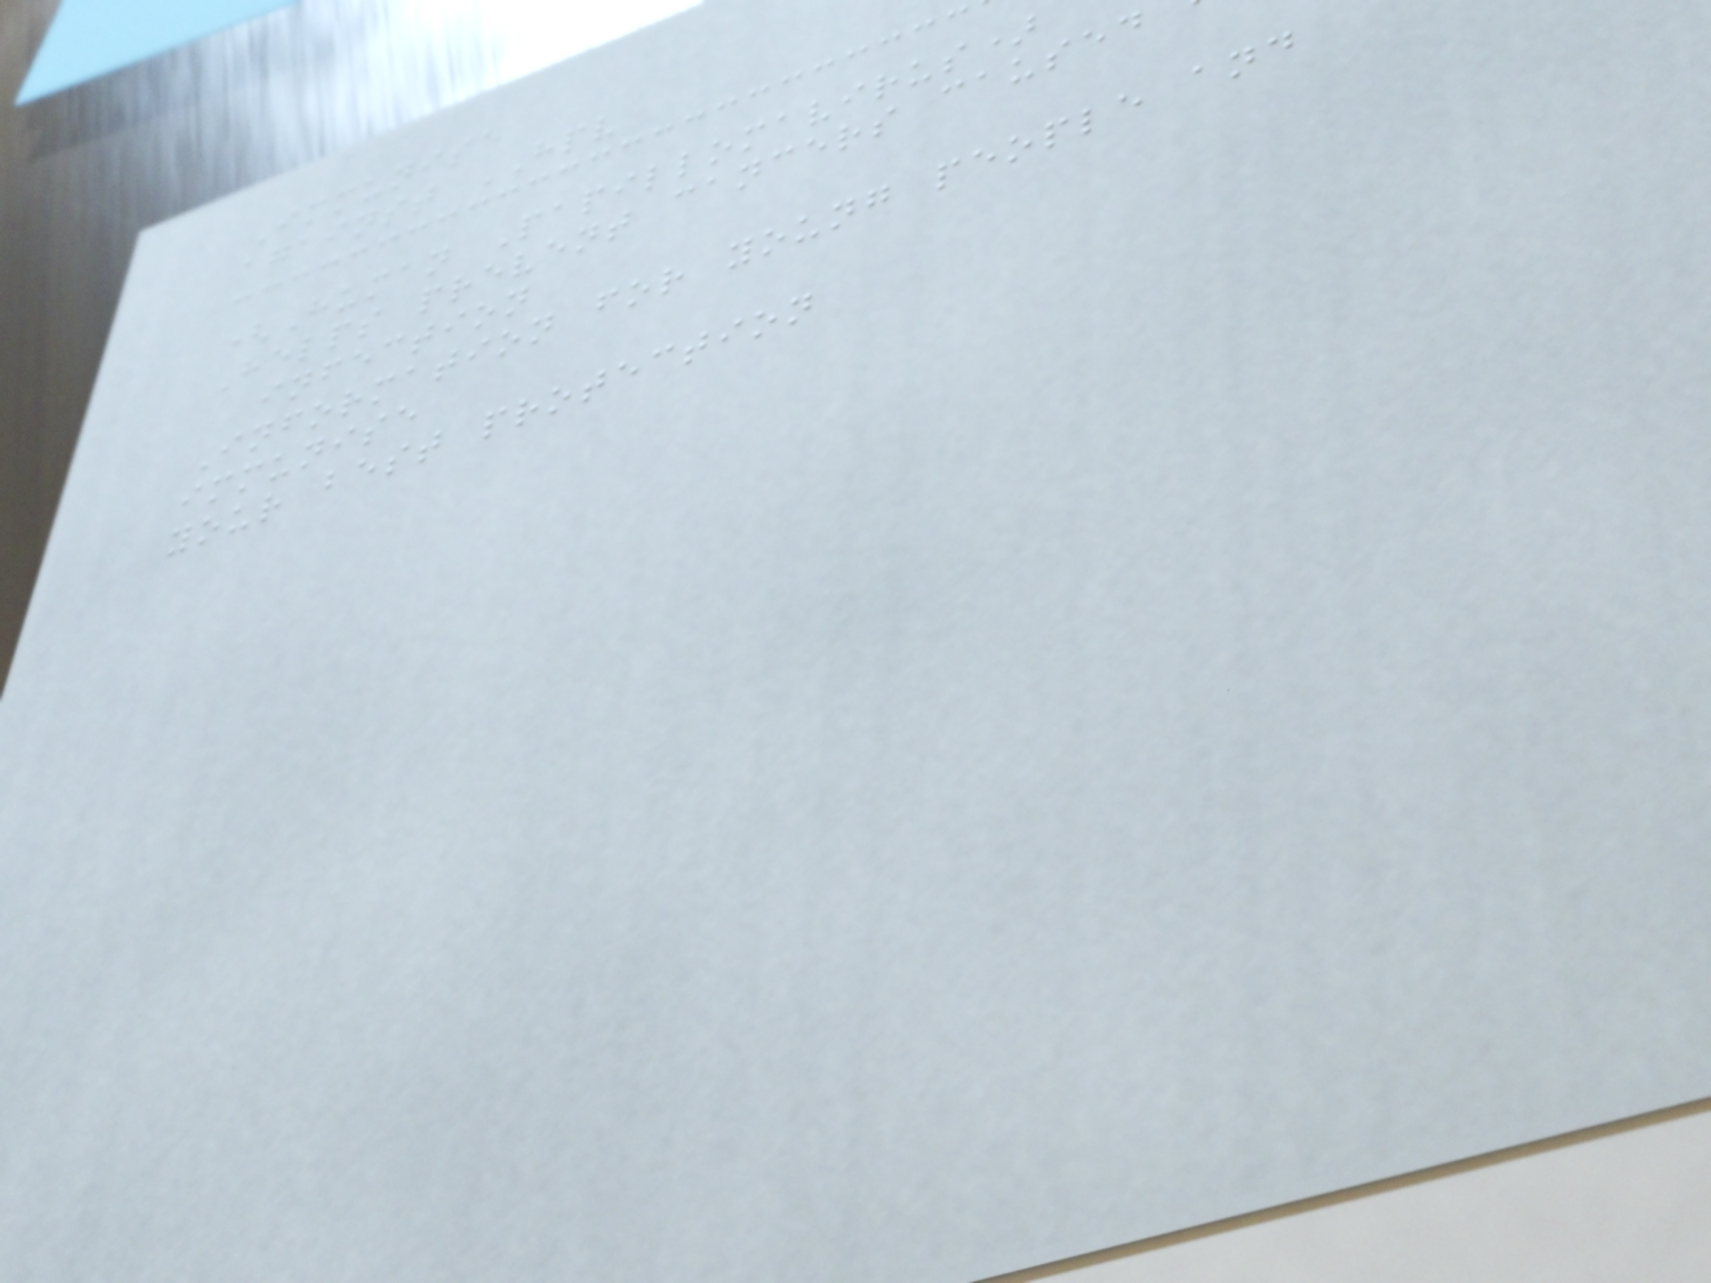Immunise
against HPV
(Human Papillomavirus)
Helps prevent cancers caused
infection
Information for young people and
immunise
your best protection
